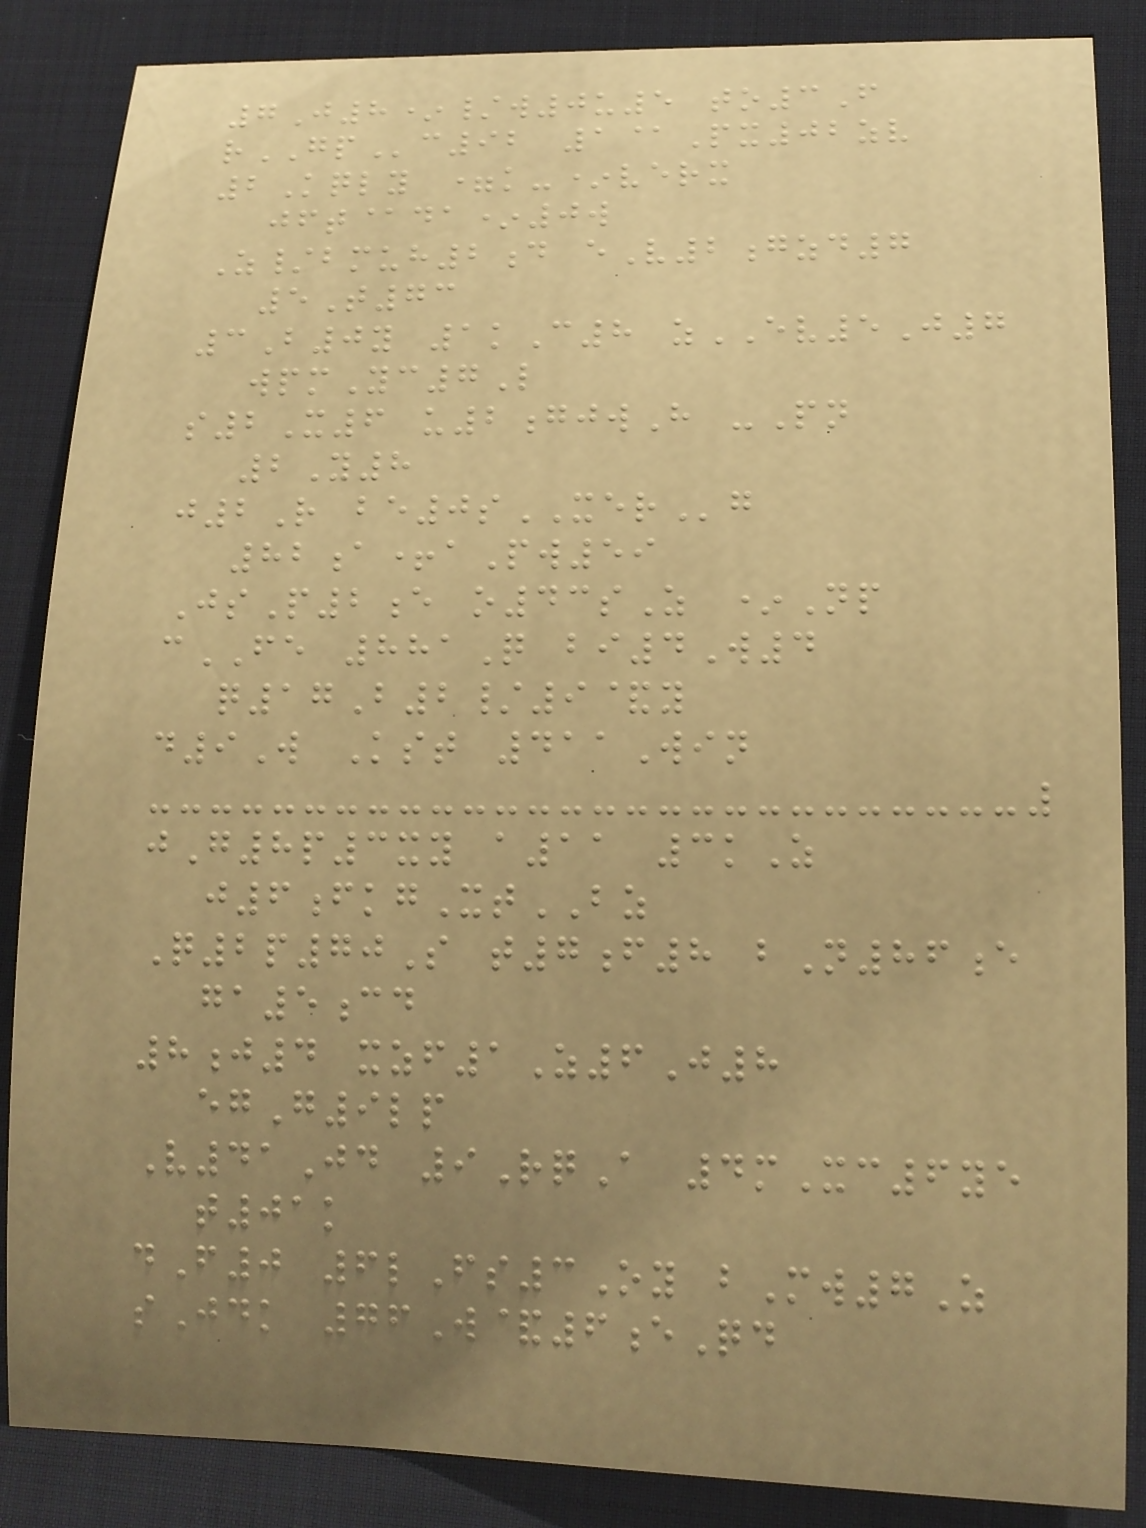7J8*/w0u5 to3F
rGPc92 1@Px02zv
2Kqly =k-*verx
jft@da*0w
Z/bmuh2d eV2gzd7
5T73
3B0y 1kC8 zEV5J7
wpmYc7L
s2X6 u2gjwH -Pn
2Y8
j2R be0sXERg
82a+aPw59
JsP2e o43sZ *Np
cFE 881Q bi4W4
q17B2/9&y
d9W Kst 411Win
jG8p3xy a11 3kZ
j6fkgXtBZ
Q2p70S t7f8 bN86e
ga5cd
8j4 xzf1Z6J8
egG9lp
V41Jd 9RqA 4mXc6ye
t01k
dF0 6lFs3Oy bMw7Z
sJdk 76W&6eQd
